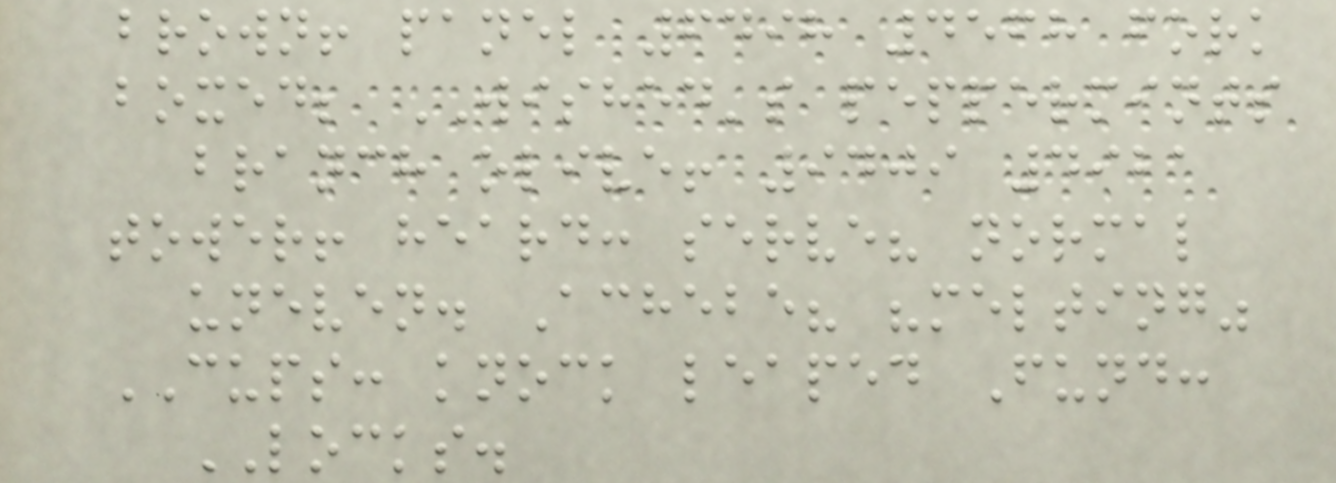brown! panel 6498 4568 fork
boxed; WISHED's peppermints
branch olive! 9409 4921
tower! heard: serve? normal
uneven. Achebe? "melting"
CUPS: knock leaped Fund:
LOCKS.
